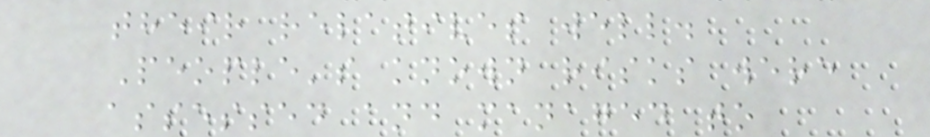their relatives well.
People's known risks were
assessed and managed to
